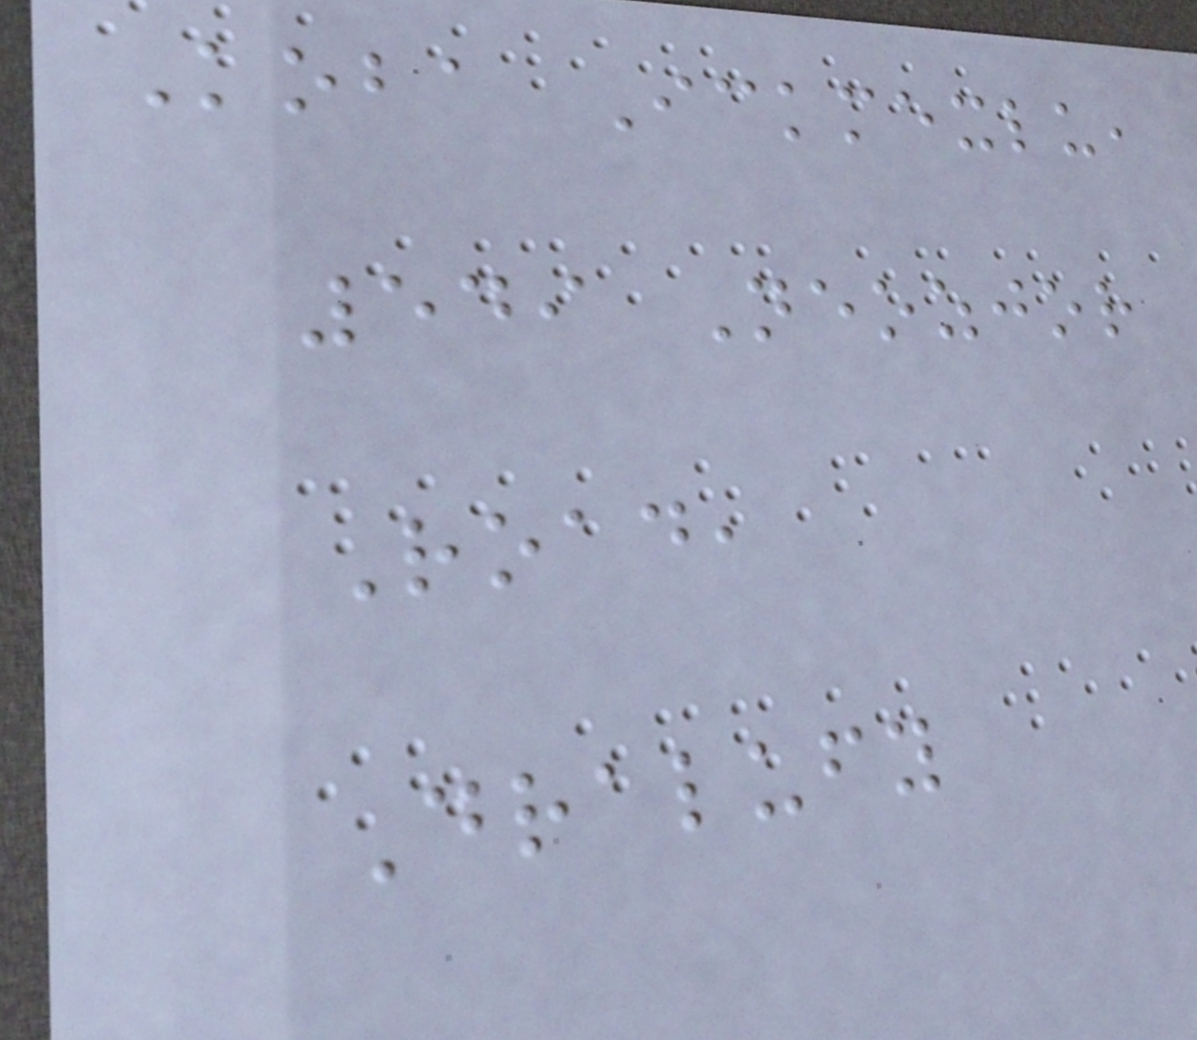Koba Ickmexlu,
549 Neozjor
Road,
Dralufy
